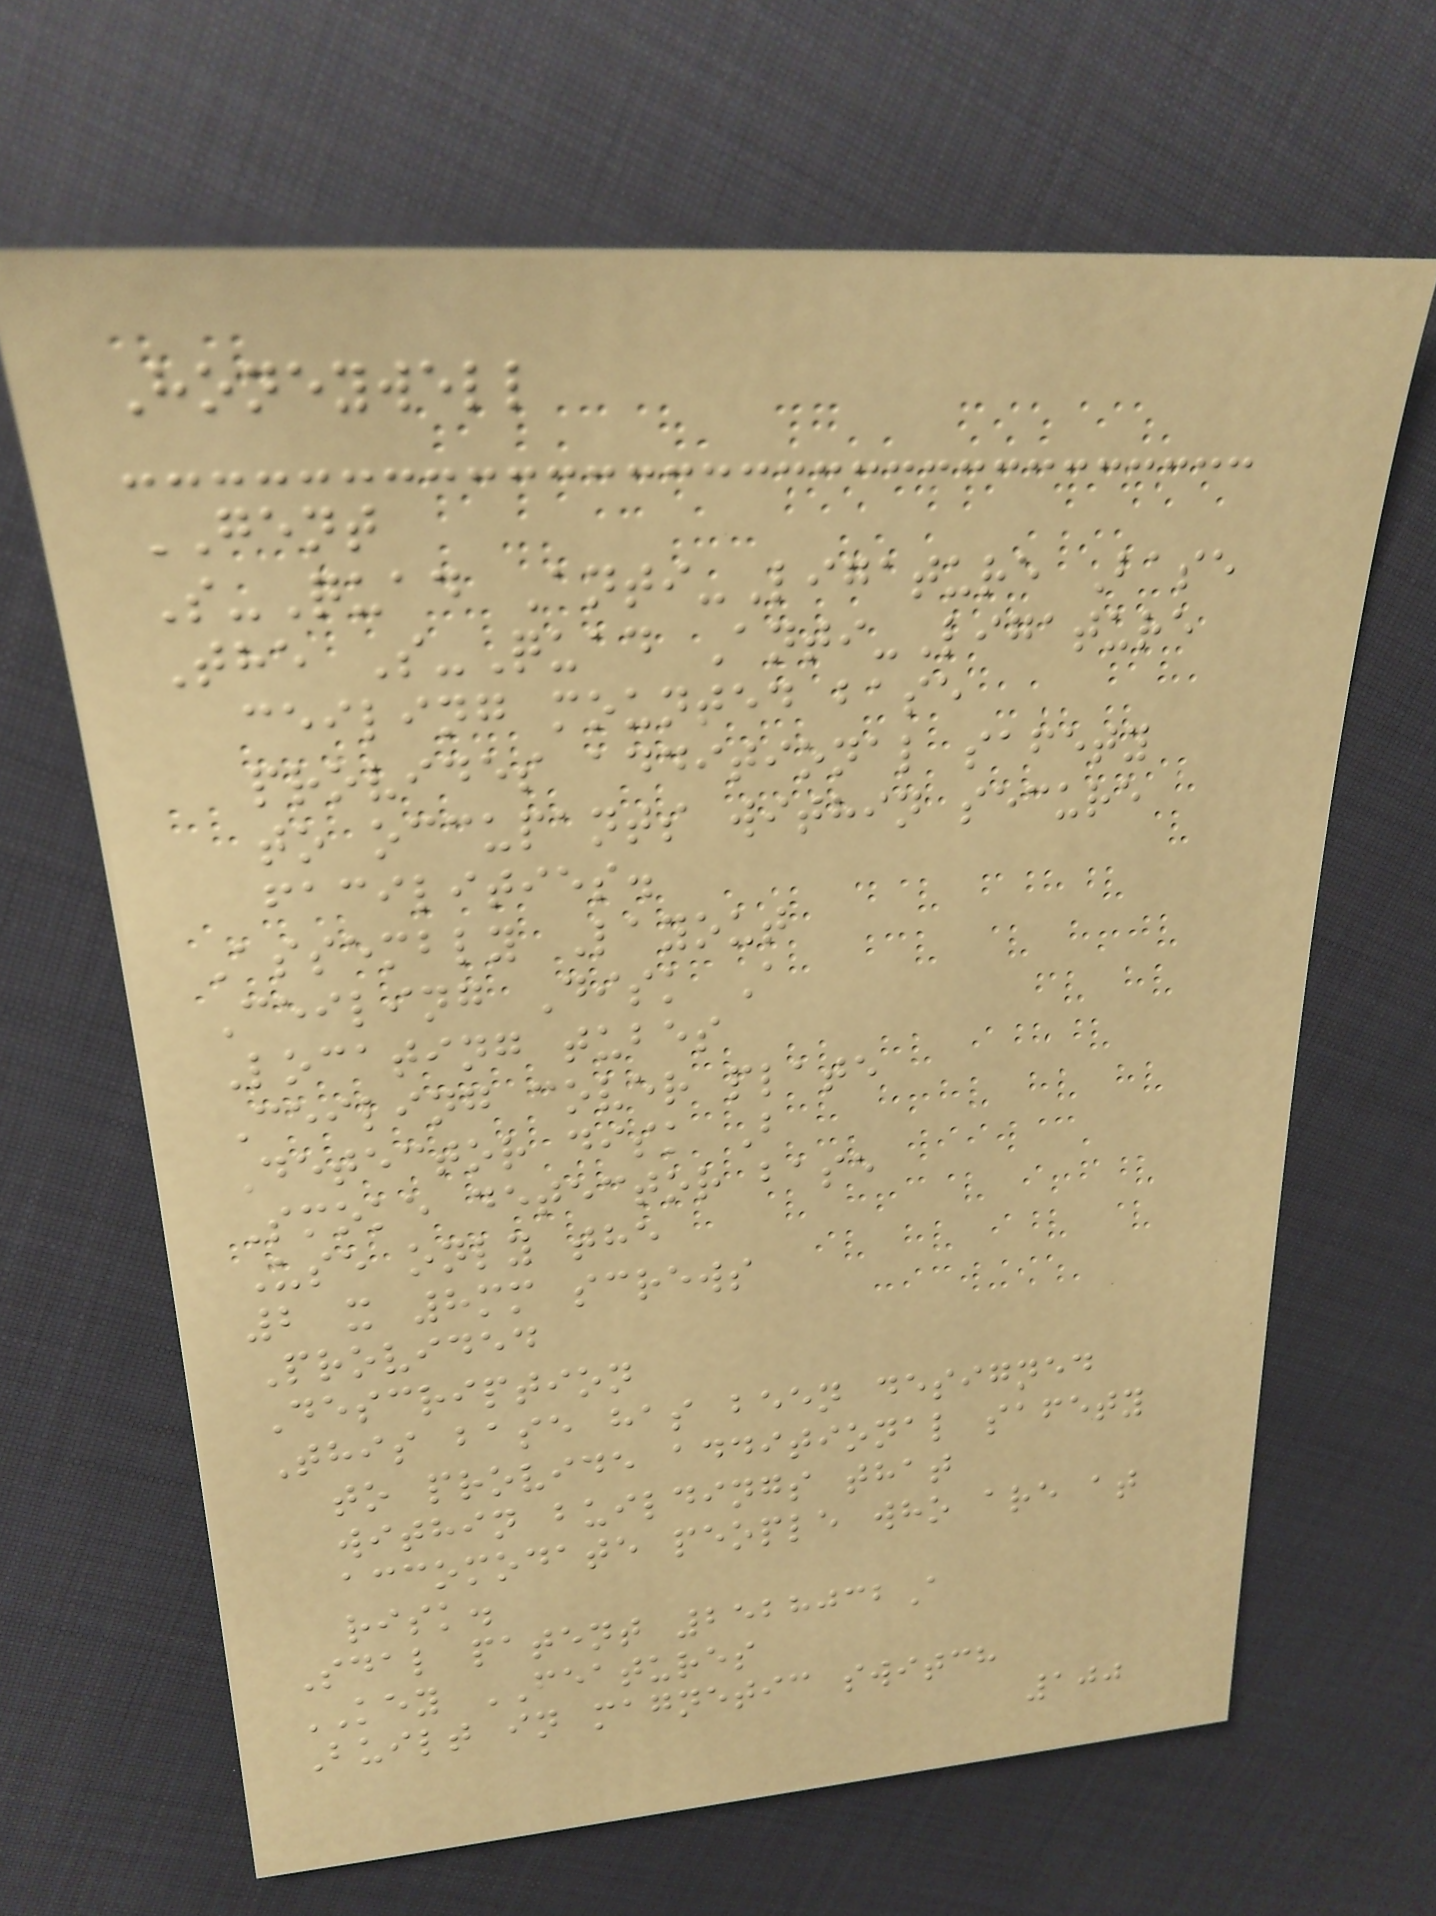Honeywell
GENT
S-Quad Anti-Ligature Base
The S-Quad Anti-Ligature
ceiling mounted base
provides additional safety
to occupants within secure
facilities.
Assembly Layout
Ceiling Disk A
Locating tubes
Ceiling cover plate
Detector disk B
Smoke detector base
Use only the
2 x 8mm screws
Provided
Description
This base has been designed
to provide additional safety
within buildings that
accomodate people who are at
risk.
Sdal patent 2528032A
KEY FEATURES
Built in magnetic switch
100
